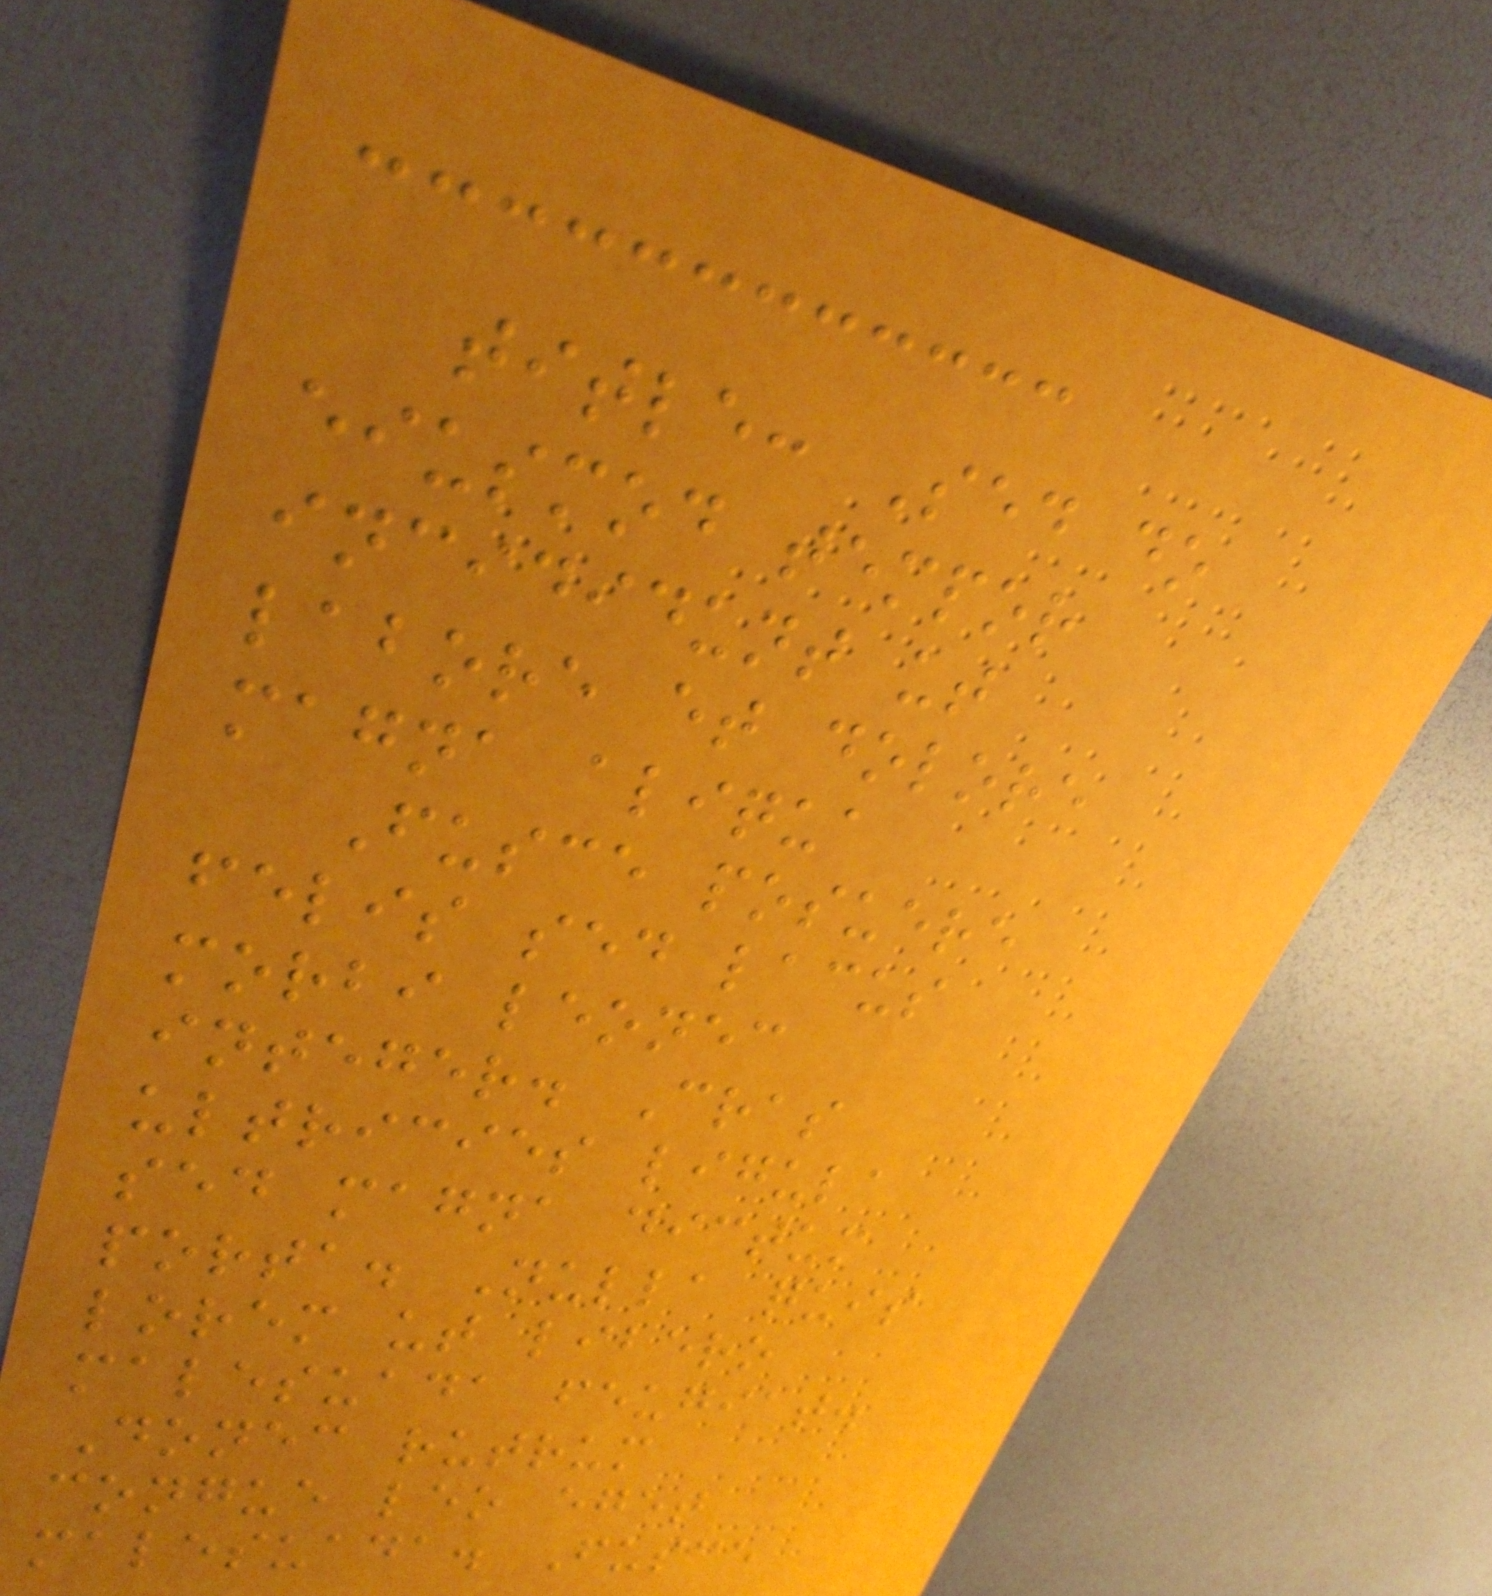title: Sed do
eiusmod tempor
incididunt ut
labore et dolore
magna aliqua
Fusce posuere
felis sed lacus
morbi leonec
integer. Cras
ultricies ligula
sed magna dictum
porta. Nulla quis
lorem ut libero
malesuada feugiat.
Donec rutrum
congue leo eget
malesuada. Fusce
